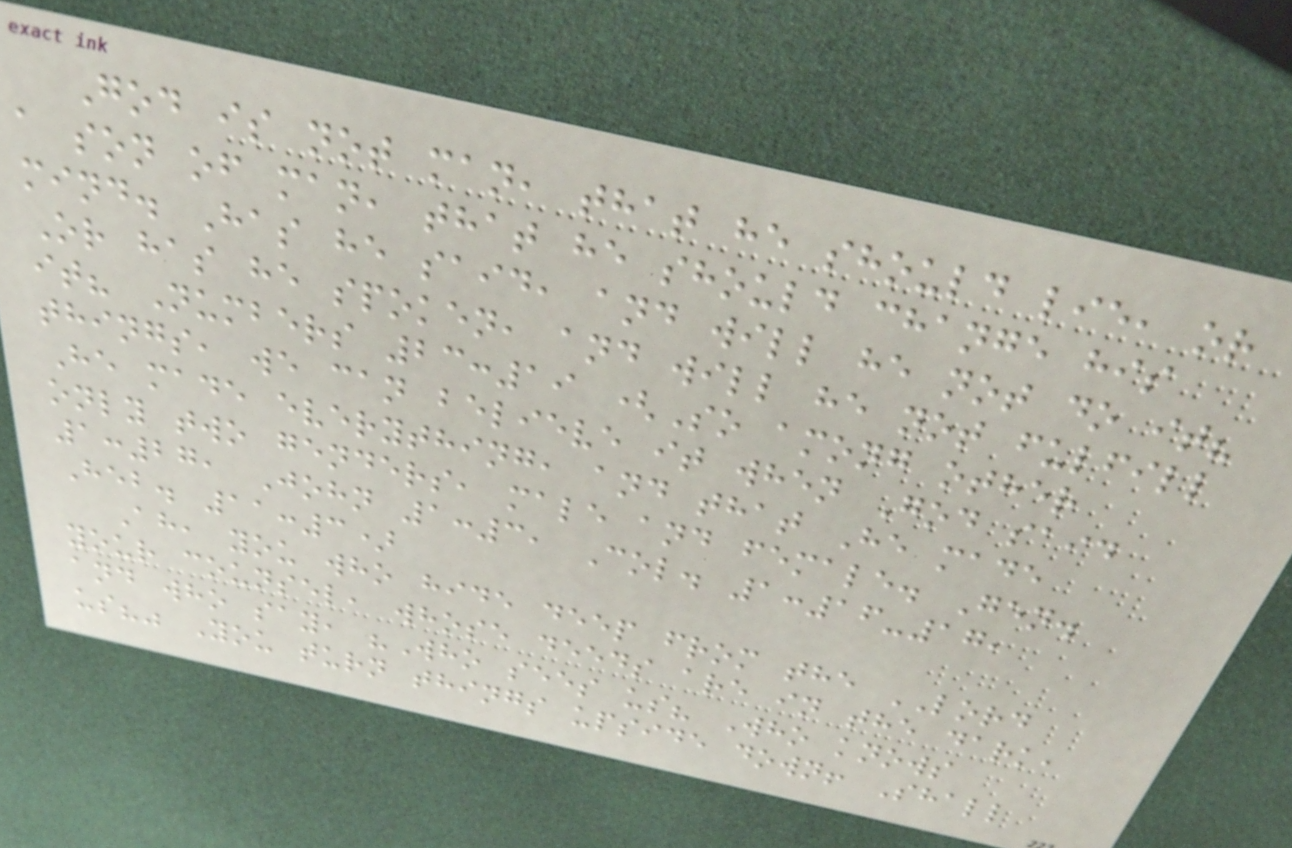God is not man, that he should lie, or
a son of man, that he should change his
mind. Has he said, and will he not do it?
Or has he spoken, and will he not fulfill
it? Numbers 23:19 (So among other
things, we can believe it when God said
He made everything, and that He made
only two genders, male and female. Gen.
1:27, John 1:3, Col. 1:16-17,
Heb. 11:3)
Ah, you who hide deep from the LORD
your counsel, whose deeds are in the dark,
and who say, "Who sees us? Who knows
us?" You turn things upside down! Shall
